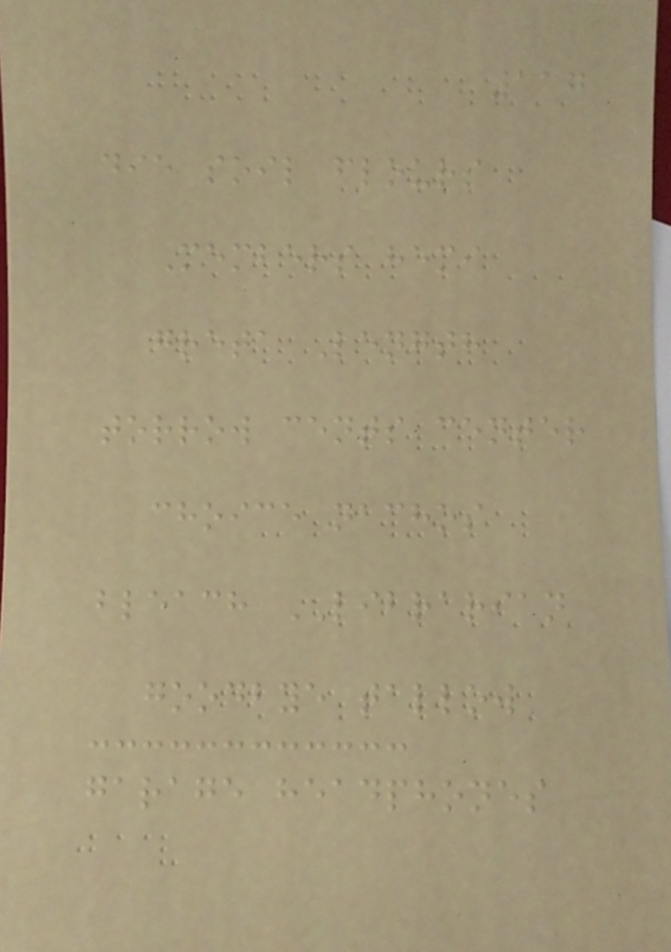117
die soil flours
Members hemi
greta Length
torrow cents center
choice nachos
bleach LIBRARIAN
goodbye tallow
garage headphones
